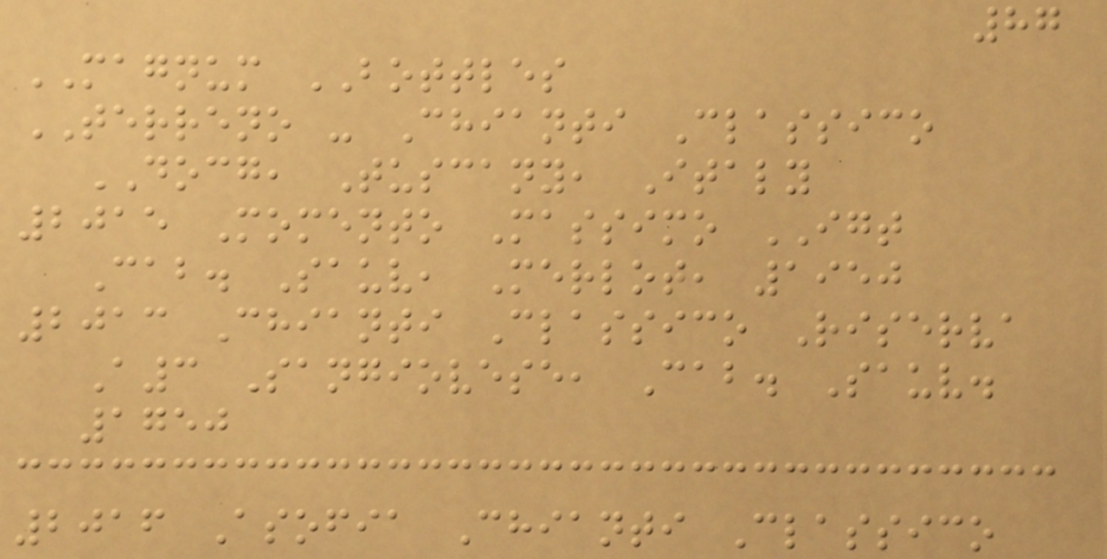87
MAGNUM BOTTLES
TERRENO - Chianti Classico
DOCG, Tuscany, Italy
2015 Momento Massimo IGT
Cab. Sauv, Merlot, 1950
2013 Chianti Classico Riserva
A3 Sangiovese, Cab. Sauv.
1750
2016 Asofia Chianti Classico
